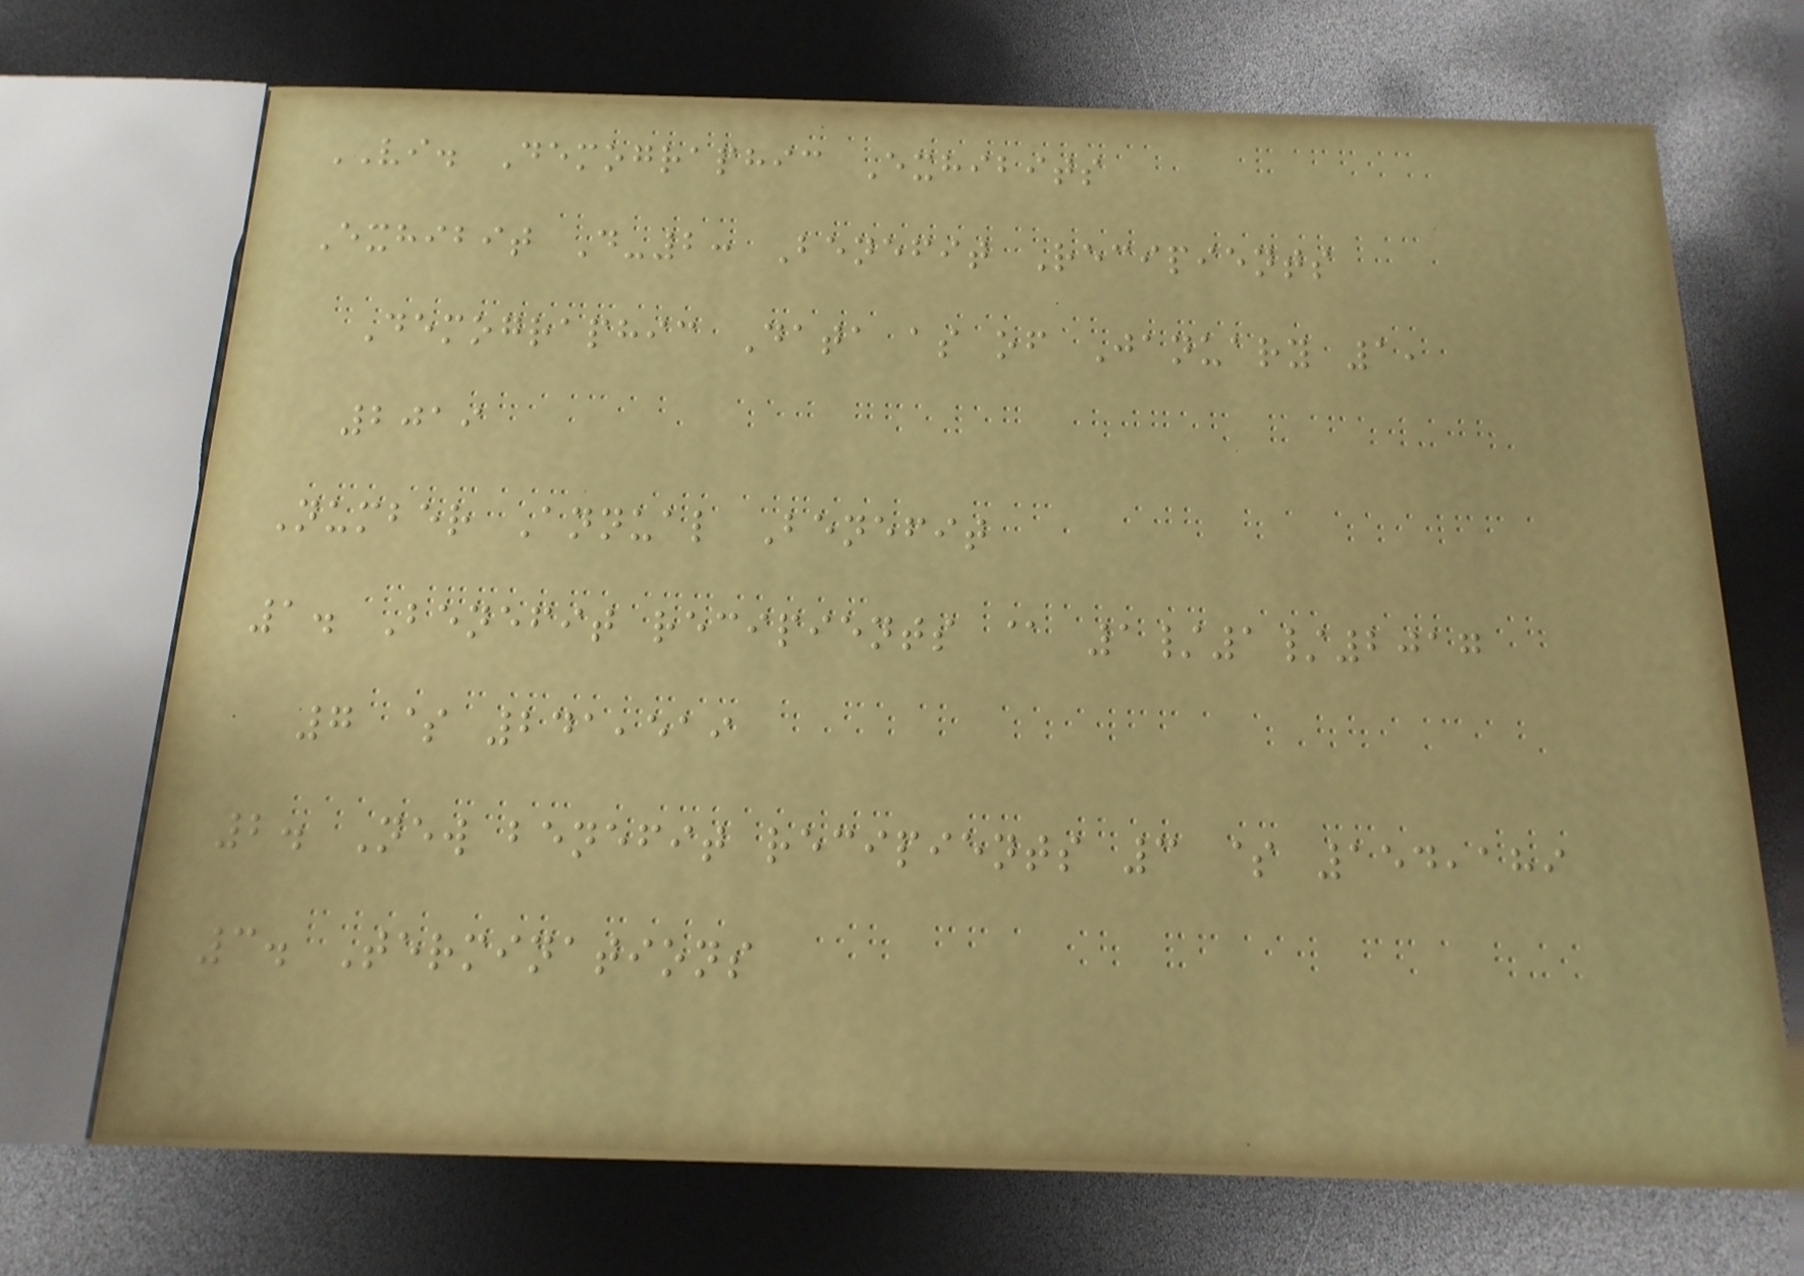VI. Demographic Exhibits
Exhibit D-2: Benefit Recipients
Demographic Data as of January 1,
2019
Number Annual Benefit
1. Benefit recipients @ 1/1/2017
7 $ 241,519
2. New benefit recipients 3 $ 154,189
3. Terminations
